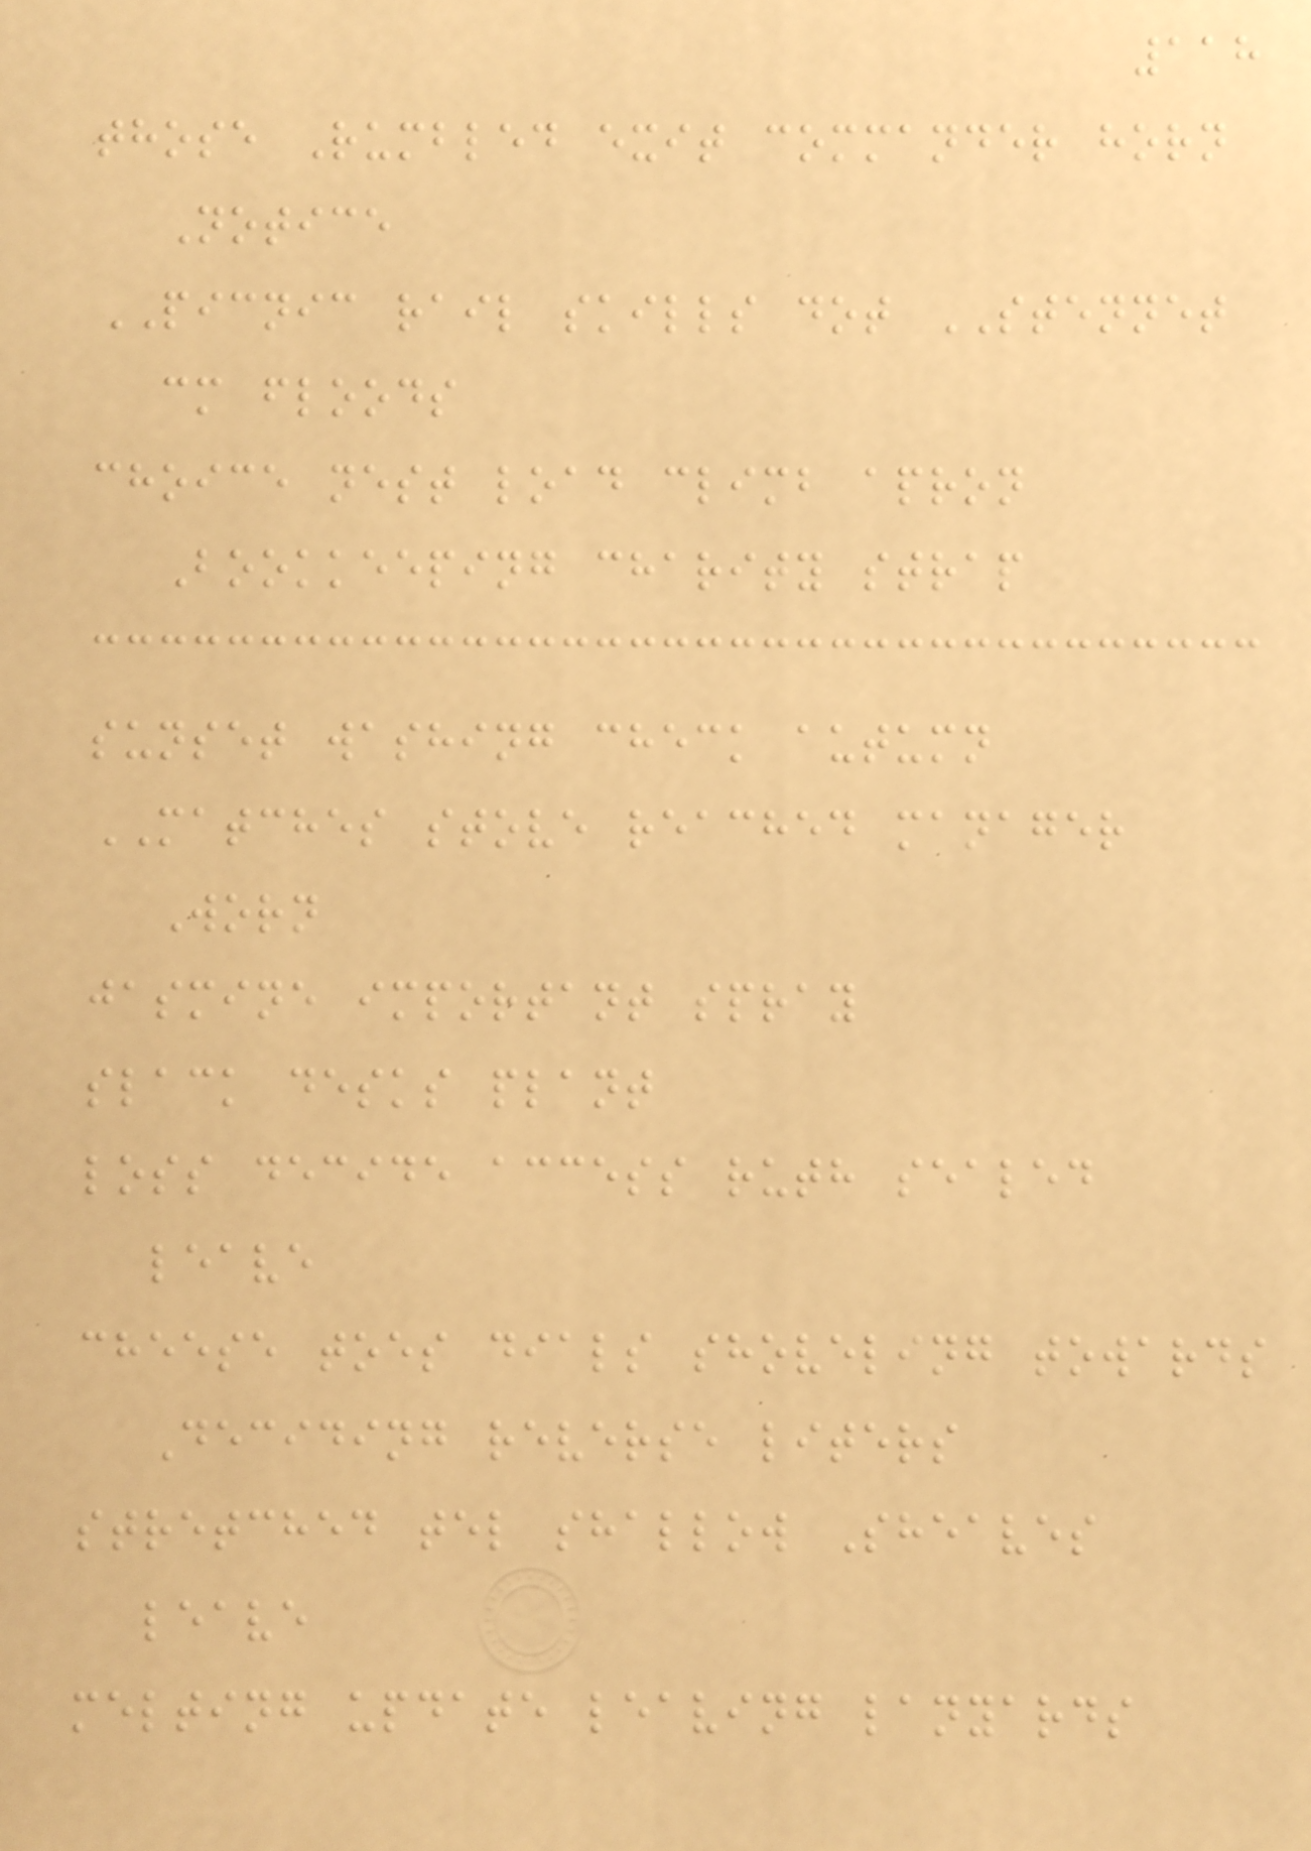118
those Rumbled exit commander horn
Notice
PICNIC rail skills dot STENNET
cm floods
choice nest load climb apron
Bookkeeping charity strap
sunset washing check autumn
MATCHES stove reached manager
Worn
jasmine important spray
slack desks plant
loss decide access ruth sealed
leave
cheese toes dials shoveling towards
Deciding reverse liters
stretched tel shallow Sheaves
leave
melting update leaving lanyards
